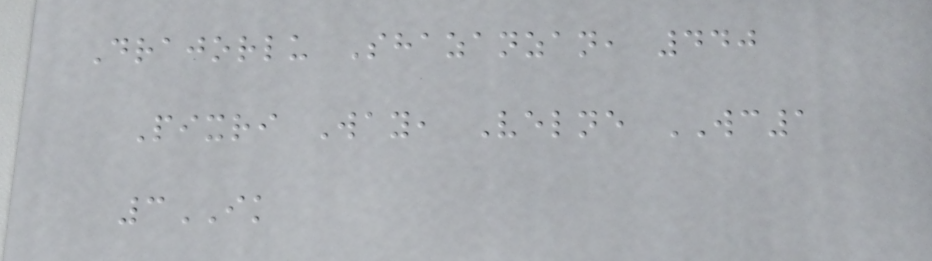Drajorlu Shazanzan, 440
Pixri Way, Velne WC1
3IK
